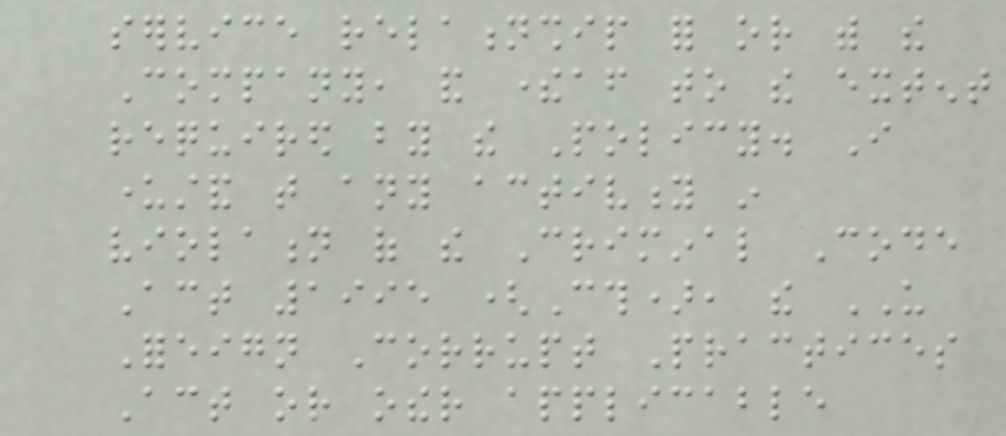service relationship for or with the
Company, and thereafter to the extent
required by the Policy. I
understand that any activity in
violation of the Criminal Code
Act 1995 (Cth), the US
Foreign Corrupt Practices
Act or other applicable
